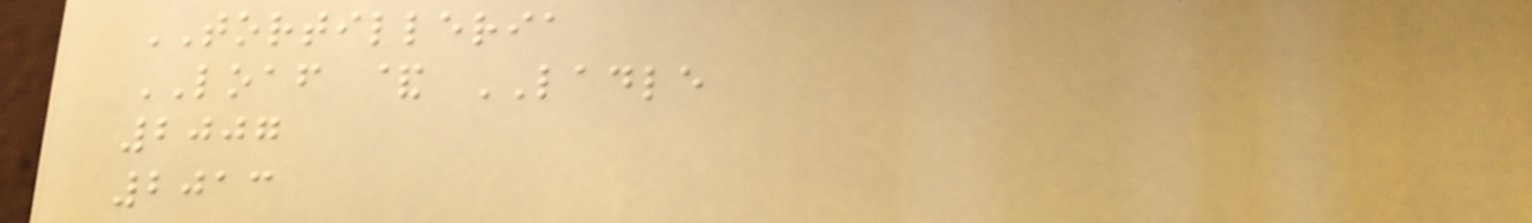TORTILLERIA
LOAF & LADLE
2007
2013
